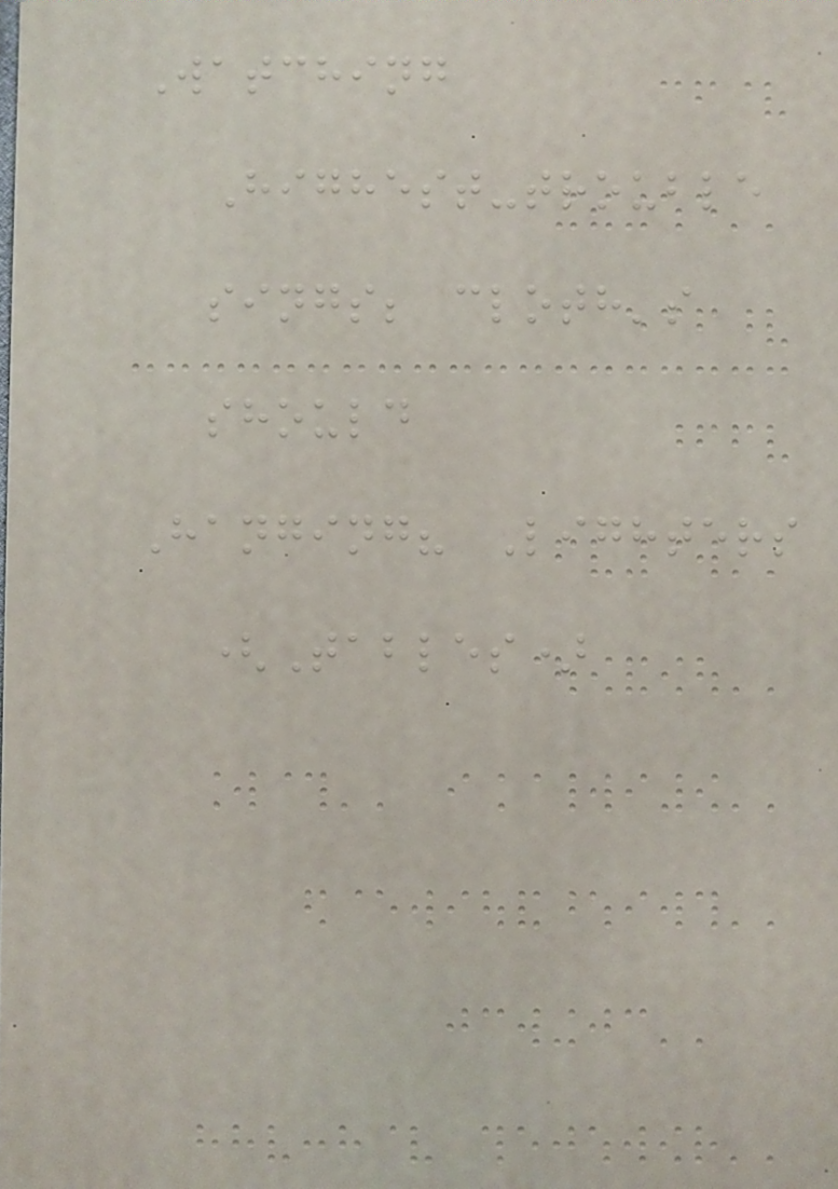Watching
Highest-trouble
sings; cloth's
should
Hanging? Lighters
(Tables)
